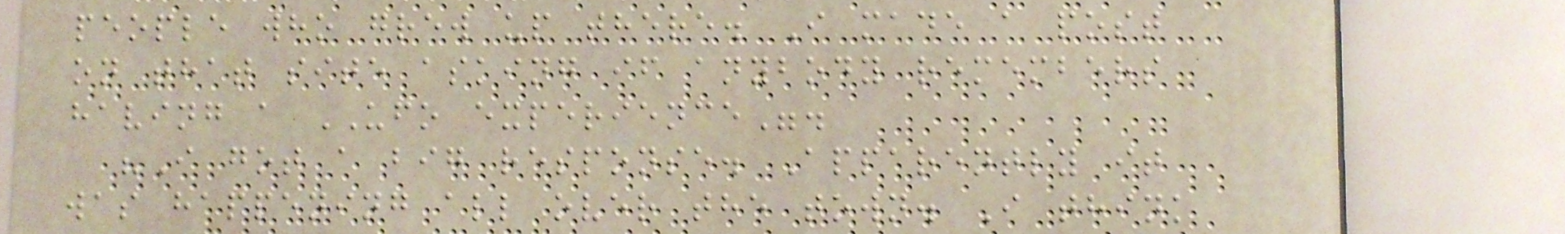people who grew up there. I made a post
on that site asking if anybody remembers
having a UFO experience".
"I got a big response. Apparently it
was happening all over the town. I think
